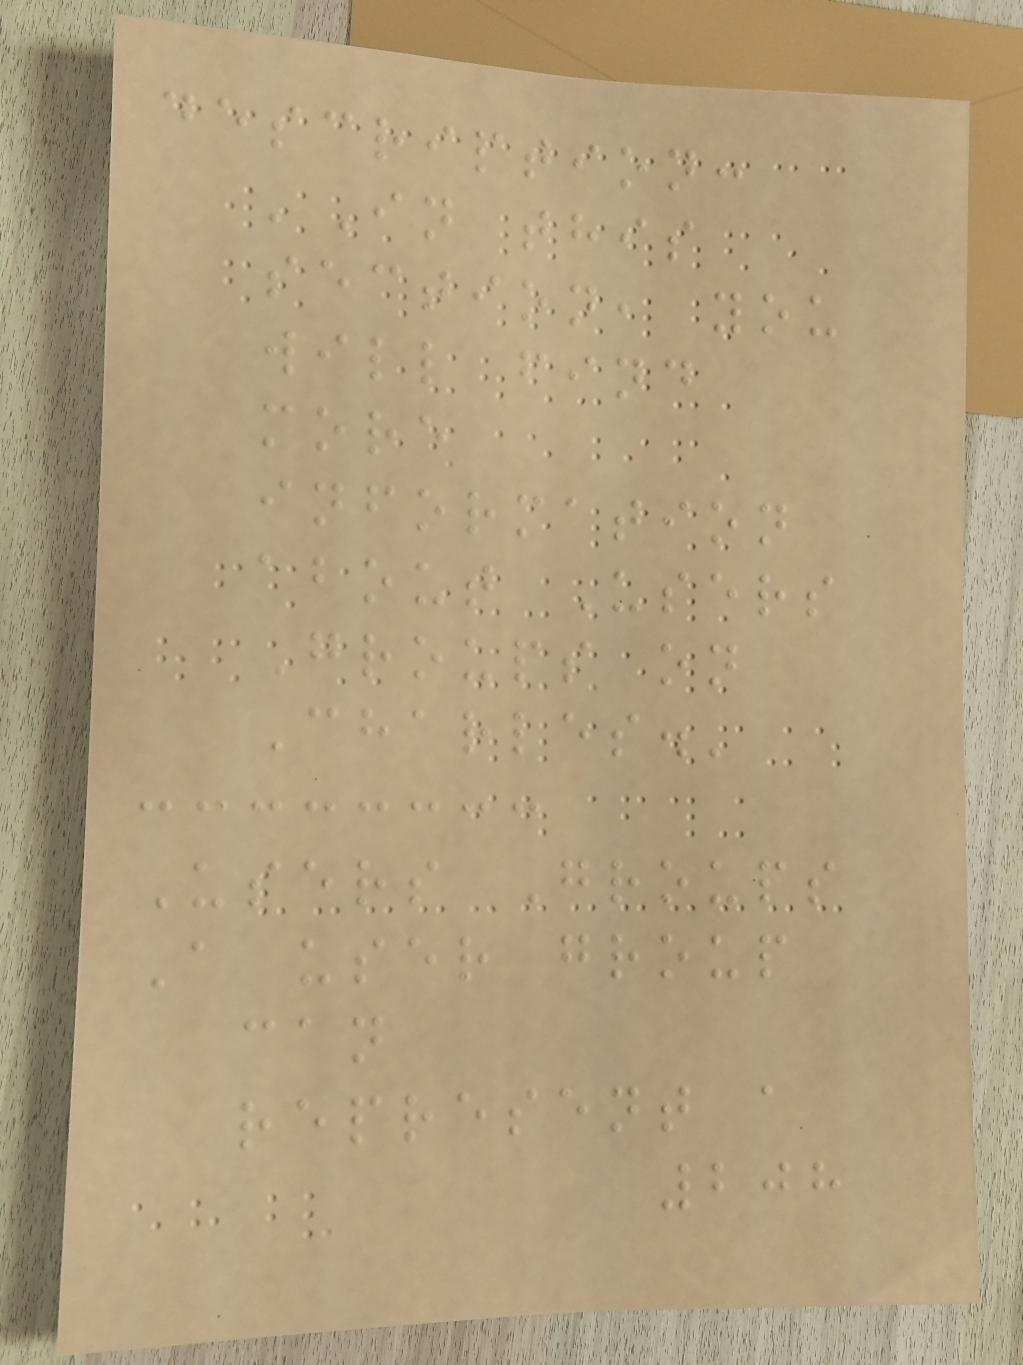description:
'In this
section, you
will find
more
information
about Users
Groups on
Charles.'
Users Groups
A user group
can
represent a
208
